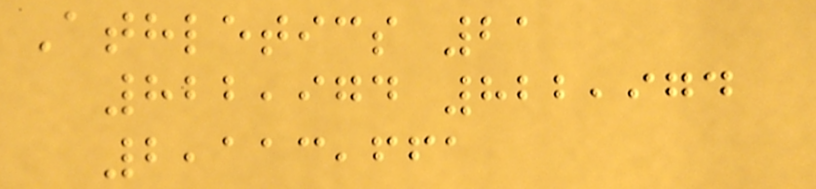Athletics 21
822,974 822,974
2,113,661
